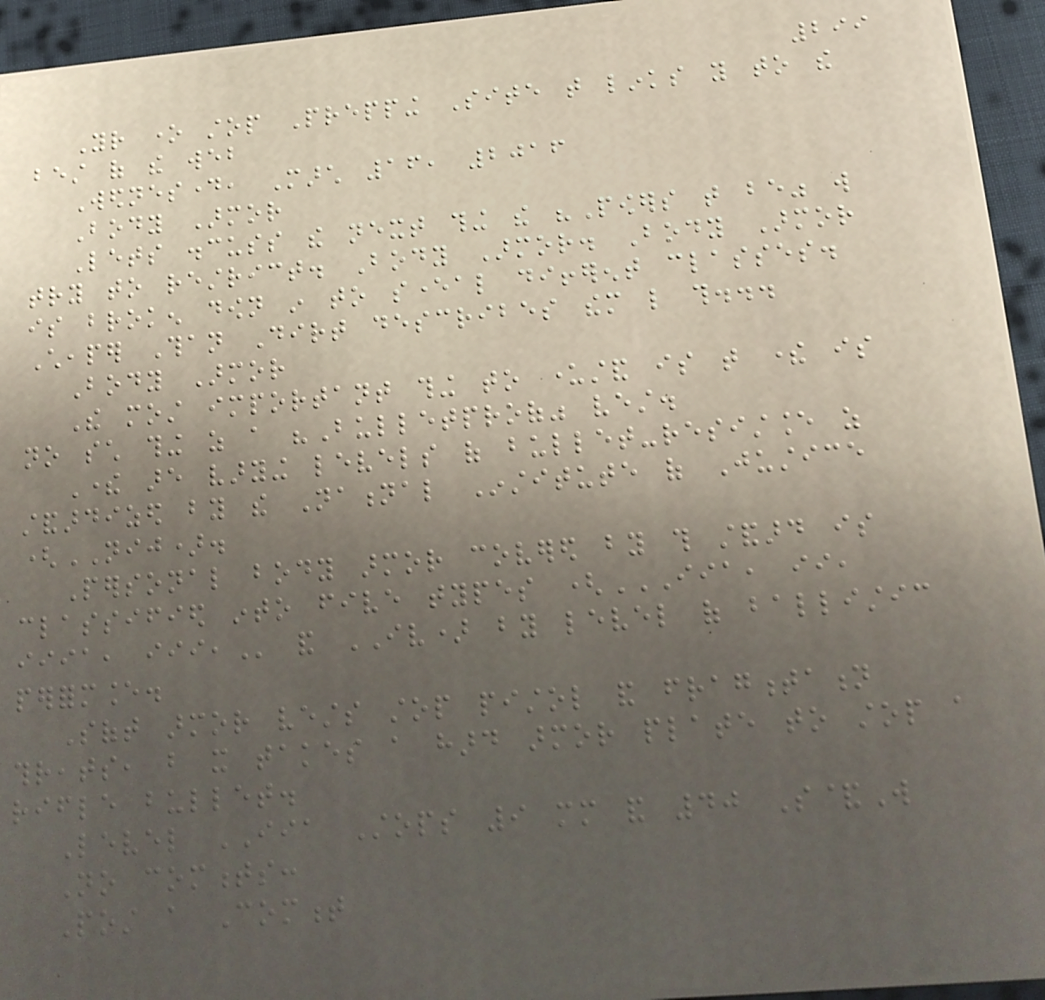299
Your one stop Prepping Site that links you to the
best of the web
Wednesday, March 16, 2016
Body Armor
Lets discuss the next thing the "Powers that be" will
try to restrict. Body Armor. Body Armor
is broken down in to several different classes.
Cheaper Than Dirt describes them like this...
Body Armor
The most important thing to understand is that there is
no such thing as a "Bulletproof" vest.
There are varying levels of bullet-resistance as
standardized by the National Institute of Justice
(NIJ).
Personal body armor covered by this standard is
classified into five types (IIA, II,
IIIA, III, and IV) by level of ballistic
performance.
Soft armor vests stop pistol and fragmentation
threats, but it takes a hard armor plate to stop a
rifle bullet.
Level IIA Stops 9 mm and 40 S&W
No comments:
Post a Comment
